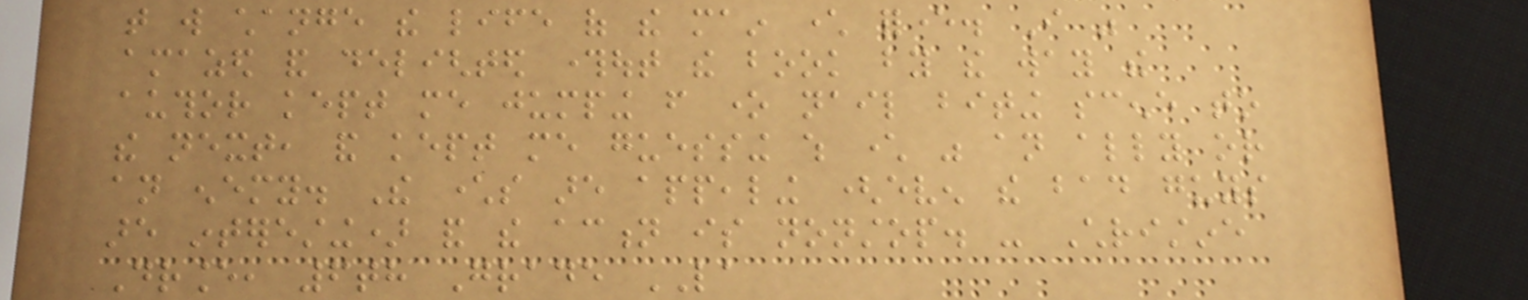that will change the life of the main character forever. I was
amazed and delighted throughout the book by the way the
author kept me jumping from one nail biting scene to
the next, and kept me guessing which character was an ally or
an enemy. The characters are appealing (even the bad guys
are interesting) and the action is nonstop. - Christine
Drance, 6th Grade LA
